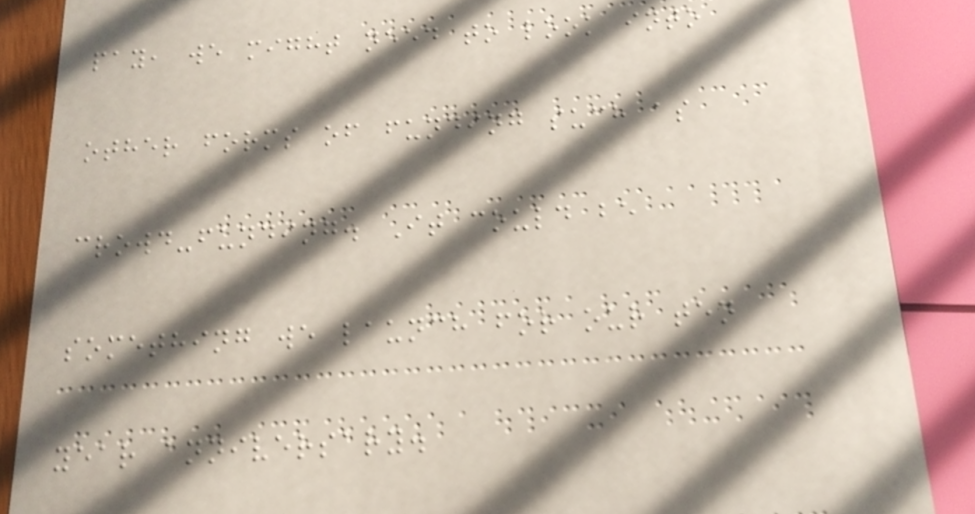pay, we might need to look into
other forms of funding such as
crowd-funding. It could be
something we launch for our ten
year anniversary.
